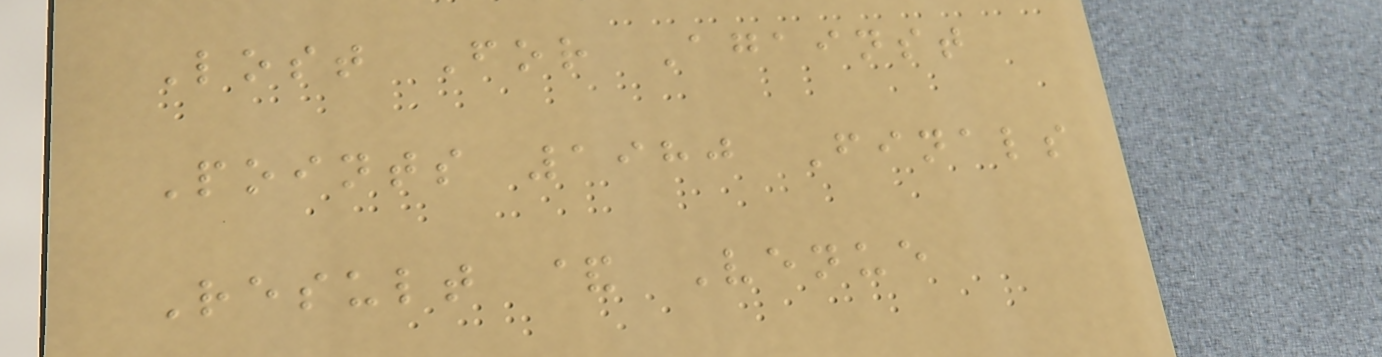Lost For Against
Points 1980 Finals
Result & Venue
